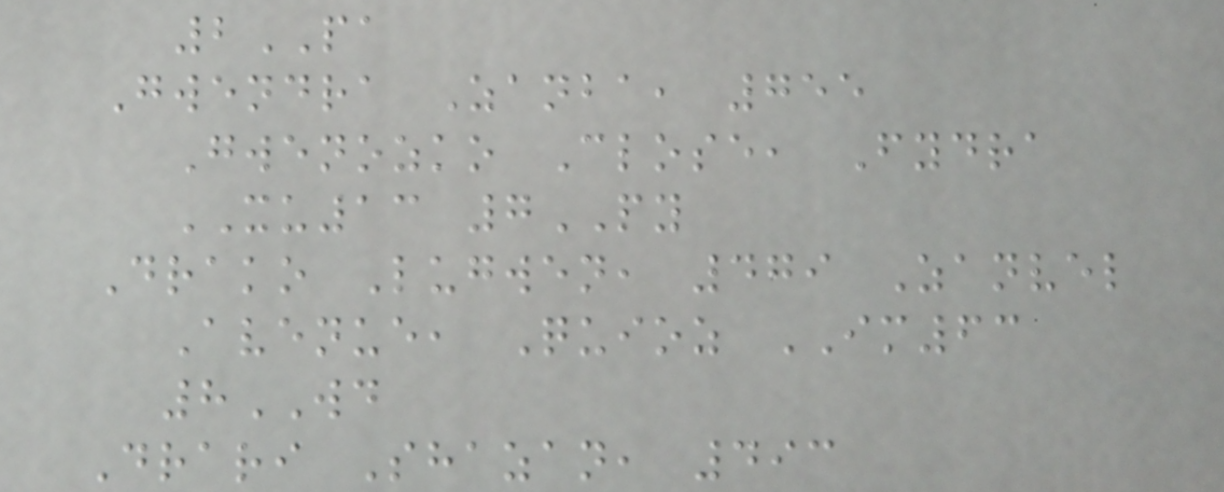2PA
Gwendra Zanba, 755
Gwenozko Close, Fydra
XU13 7PY
Drako Lugwen, 479 Zanvel
Avenue, Quioz IM63
8WD
Drari Shazan, 493
